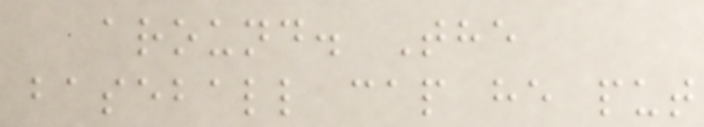around. The
baseball cap he put
